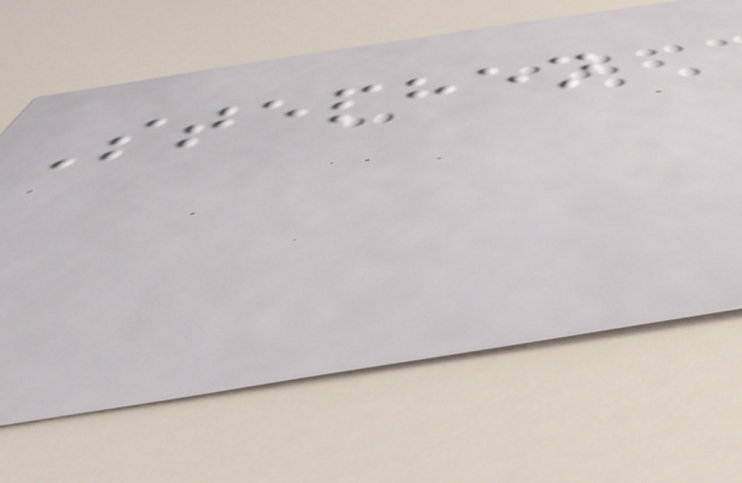Stephen
